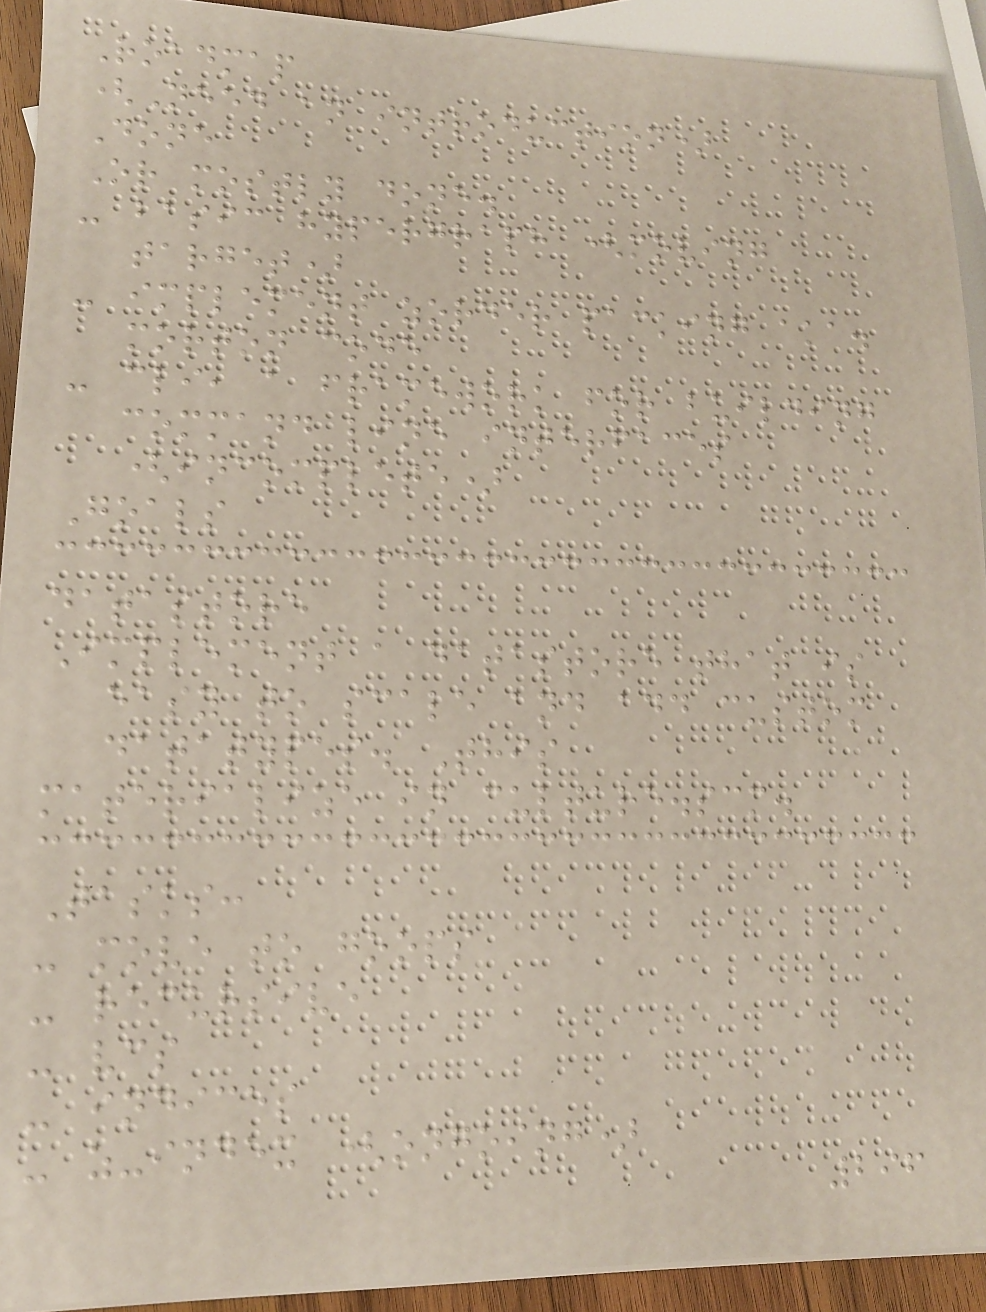Roadmap
(Need an introduction)
Done
Or mostly done.
- basic hypergraph (moving
target)
- implement zorder packing aka.
morton code
- cli, a framework for building
command line interfaces
(incomplete)
Goals
datastore
Implement a datastore that is
easy to scale and add custom
datatypes. This
materialize in culture.scm.
Tasks:
- move to goops
- recursive
- vcs
- indices
- z-index (ongoing)
296
